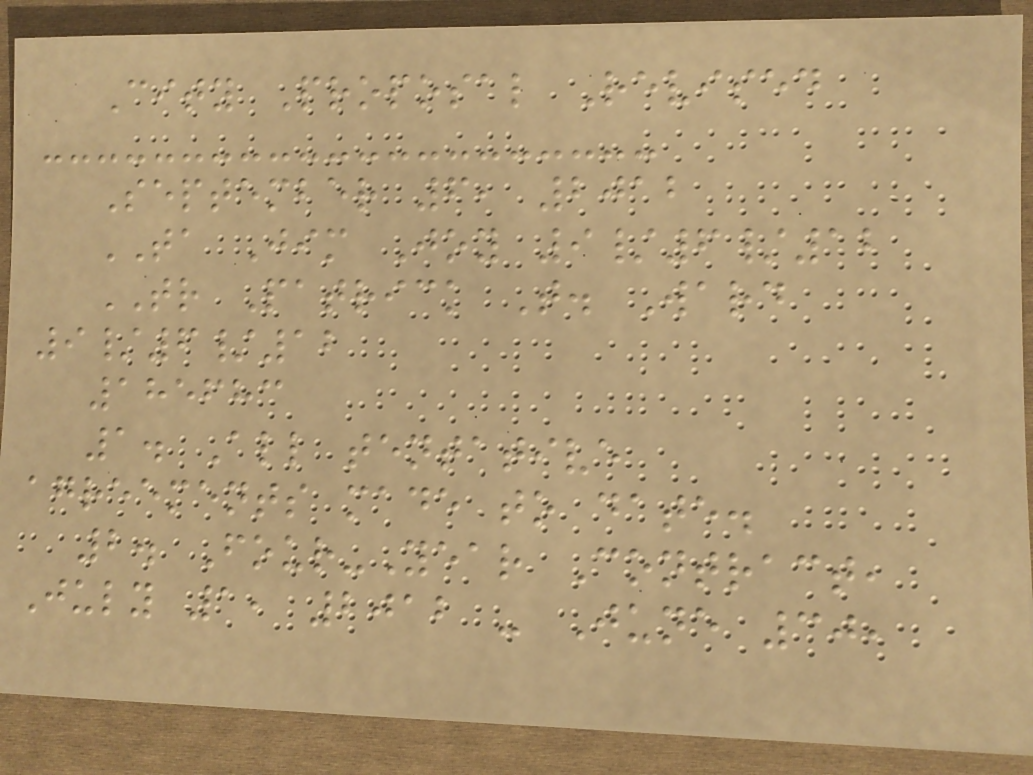City Proposal Revised
September 6, 2012
TA Jim Joy 9/6/12
TR Patrick T. Ward
9/6/12
185683
1. All tentative
agreements made to date.
2. Four-Year Contract,
July 1, 2012 - June 30,
